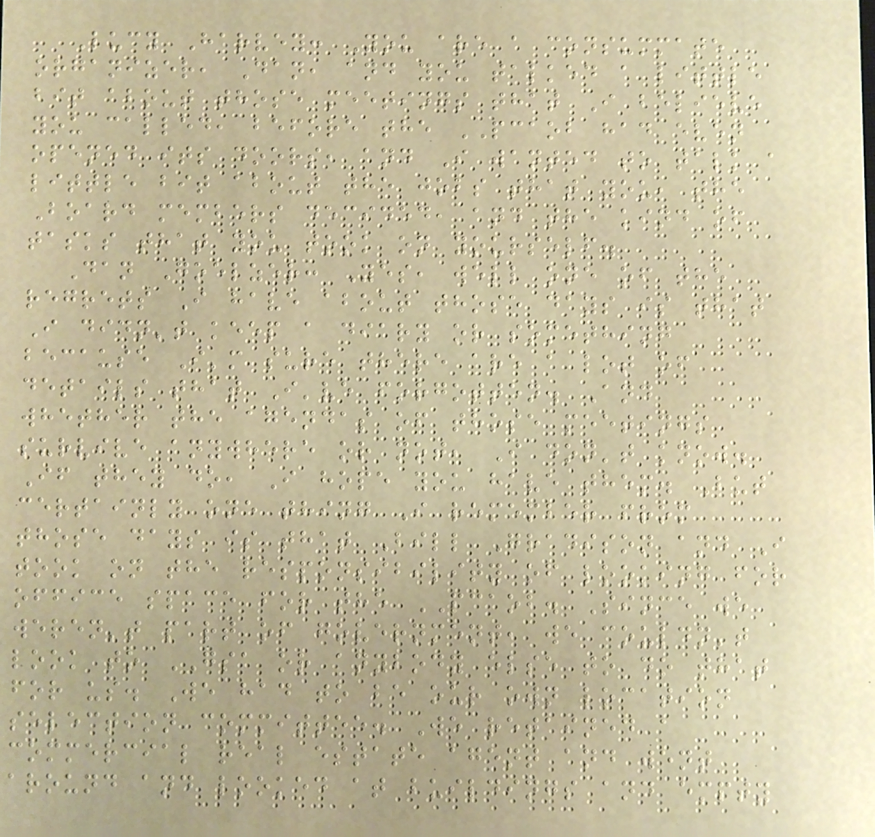Lucy Harvey: You are a consummate
organizer, Dan, and you talked a little
bit about those meetings that I believe
you called, before the PCAOB had even
opened its doors, and I wanted to talk a
little bit about the jobs that you, the
Board members decided, and the kind of
tasks that you took on yourself.
Dan Goelzer: Yes, well one of the
regrets I have about those days is that
I didn't keep a diary or something
because I'm sure there are a lot of
details that I've forgotten. And
whether the agendas of those meetings
survive anywhere or not, I don't know.
If they do, I hope you have them. But
certainly one thing I remember from
those days is that Bill Gradison and I
took on the responsibility of looking for
office space for the PCAOB. Since we
weren't part of government, we couldn't
look to GSA or anybody else to do that
for us. We had to be our own location
selection committee. We retained a
commercial real estate agent and went
around and looked at buildings and empty
